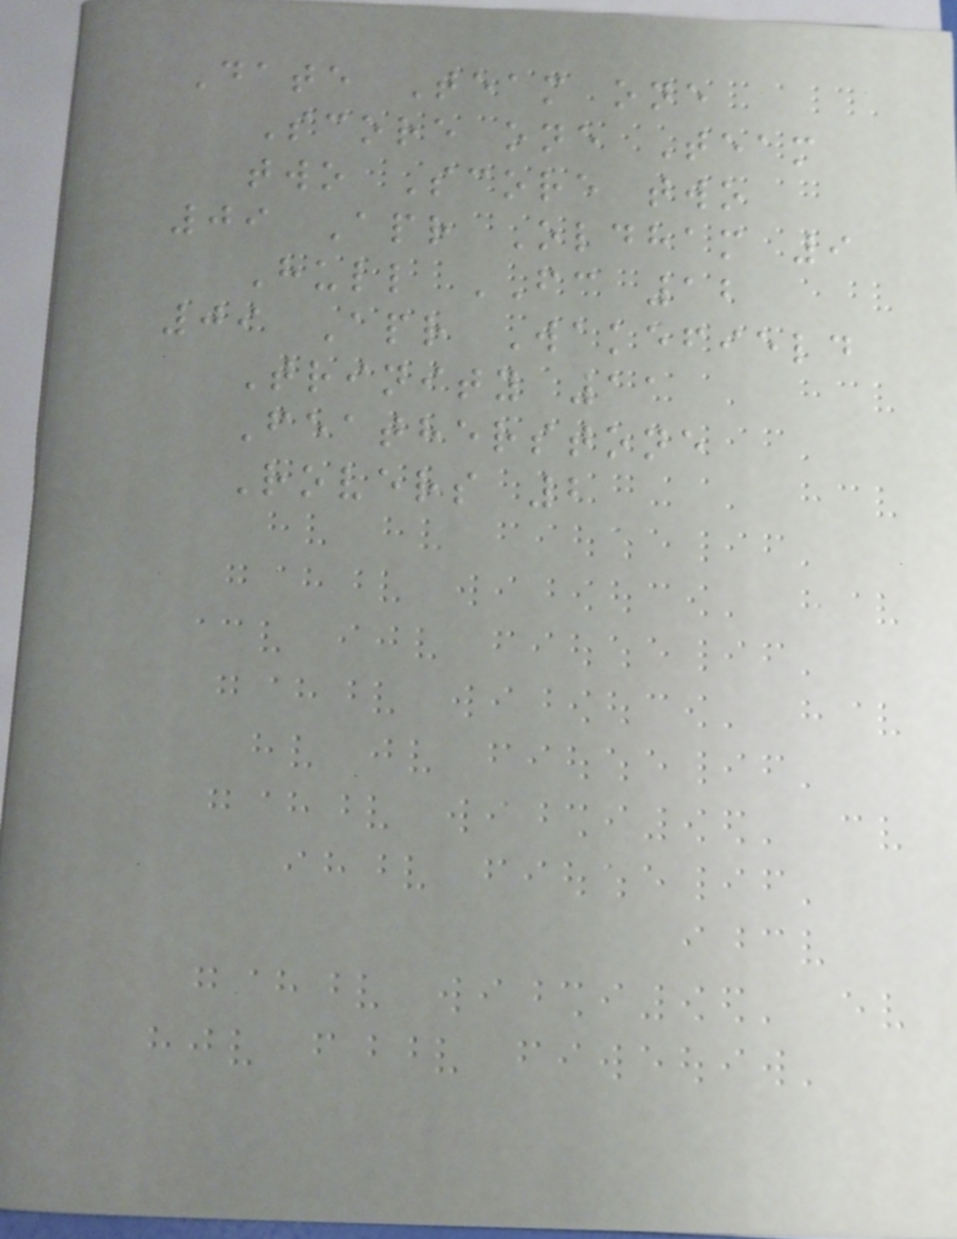Date Team one
Score one Team
two Score two
09 Apr Oldham 9
Hull FC 12
09 Apr Wakefield
Trinity 11
Featherstone
Rovers 2
